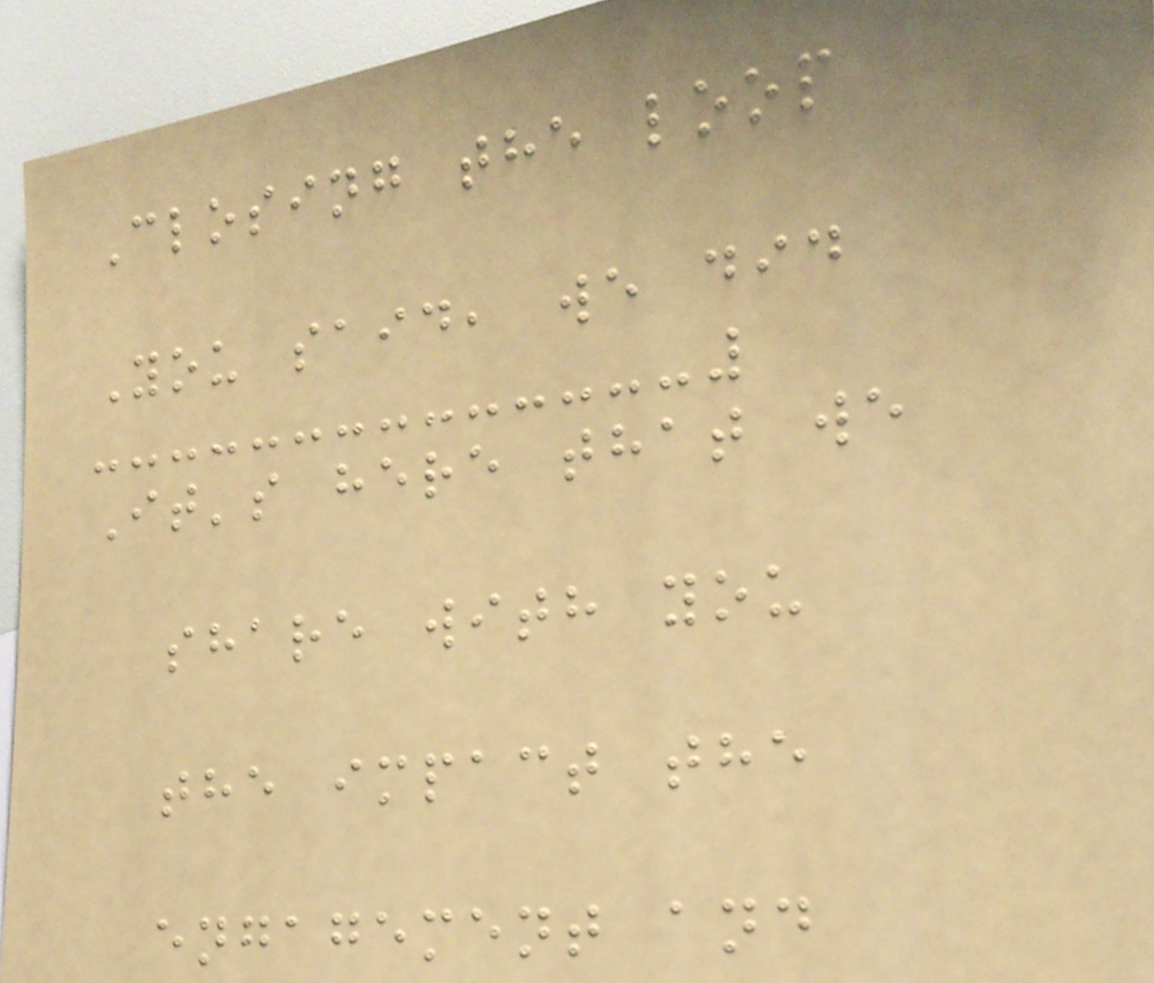Closing the loop
You said, we did
It's here that we
share with you
the impact the
engagement and
